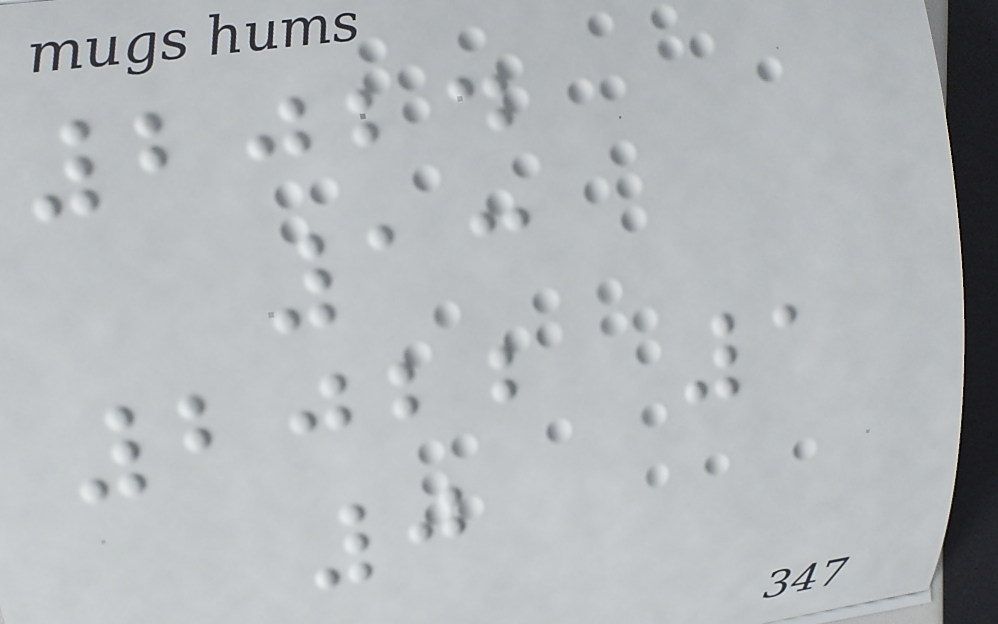2024
13
2022 1
0
